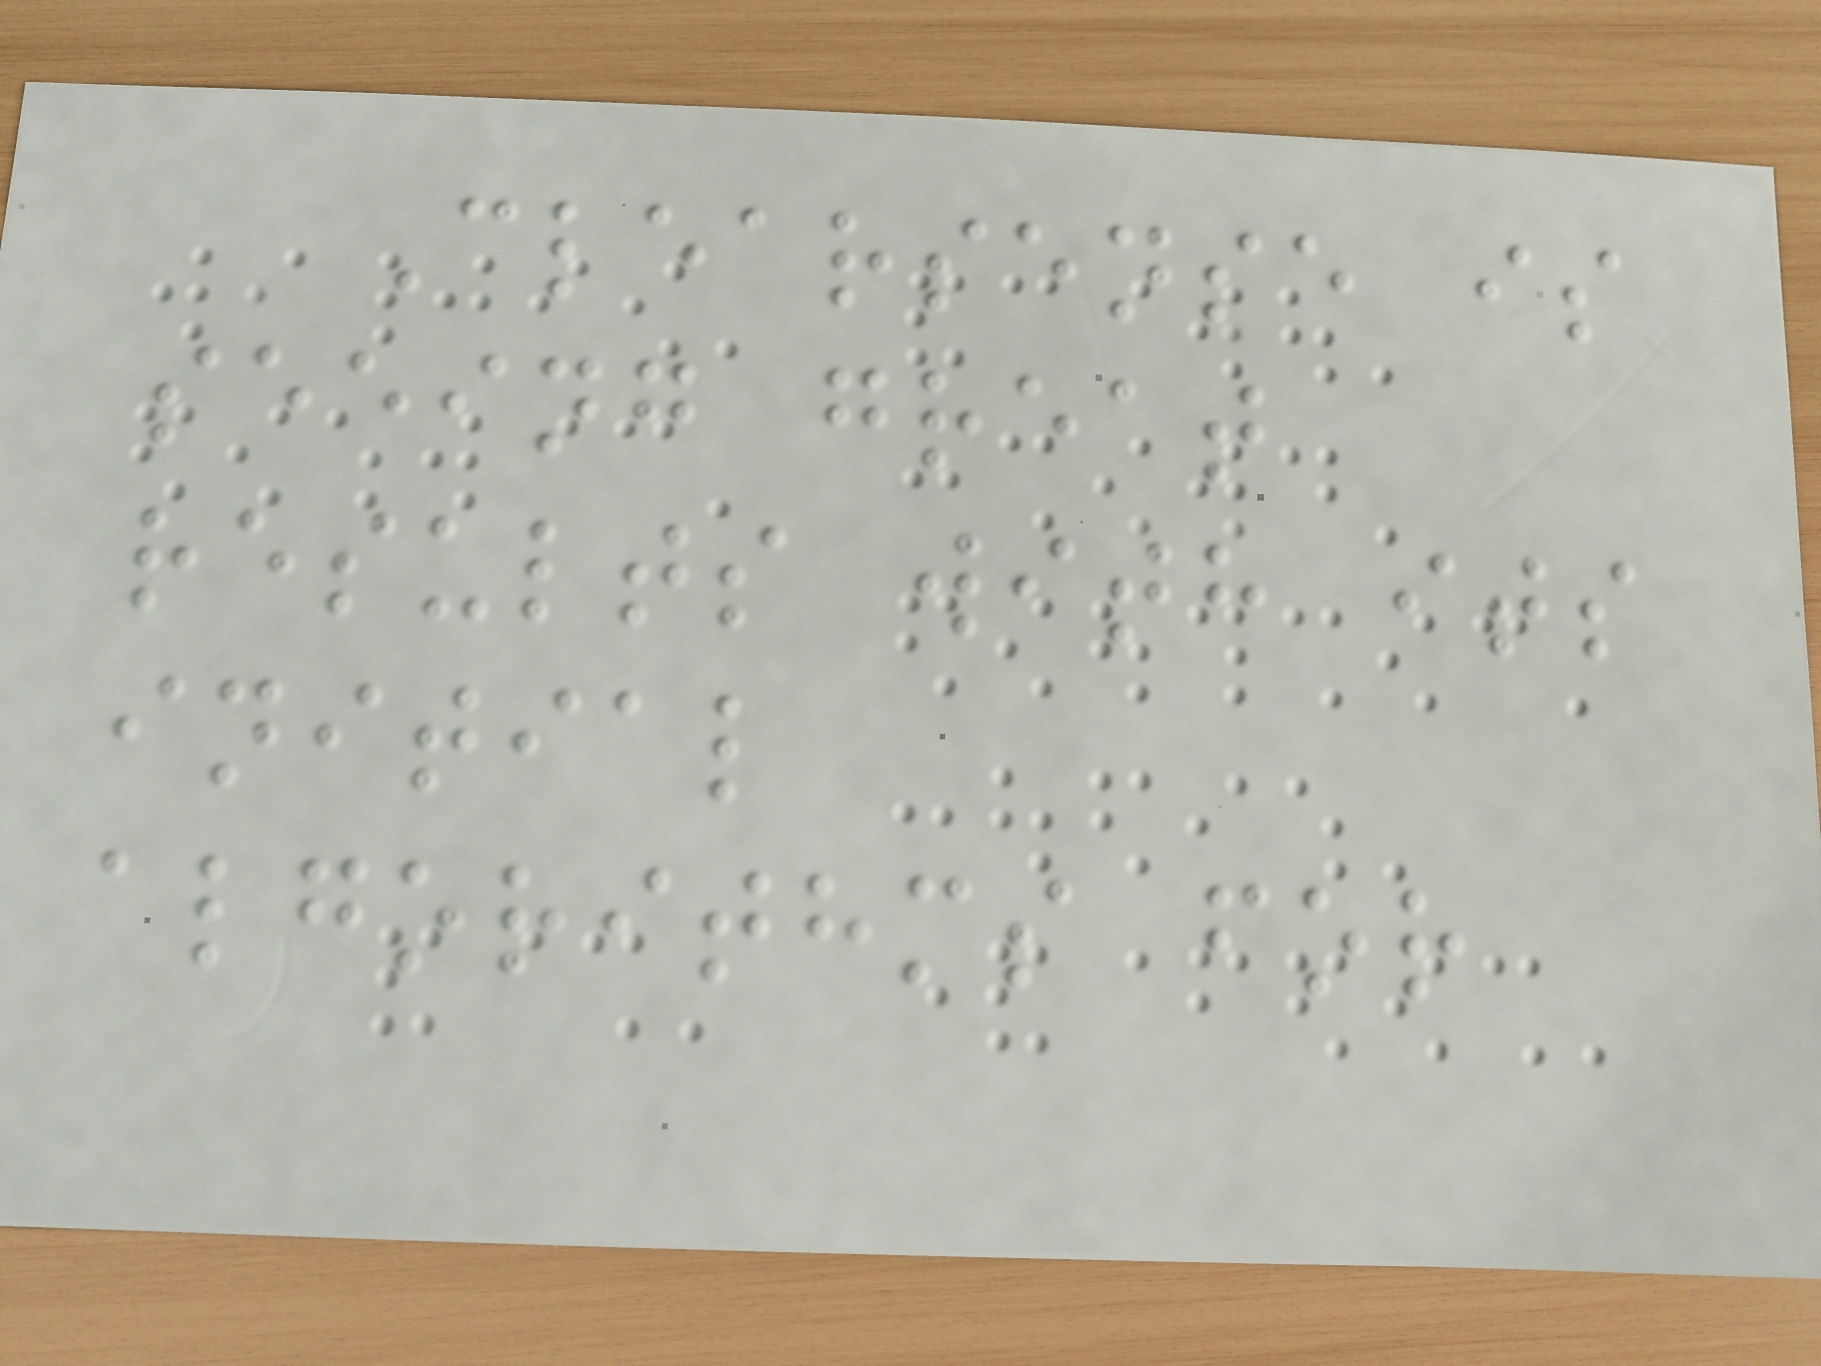Clearsense is
seeing great
results with its
initial
algorithms for
